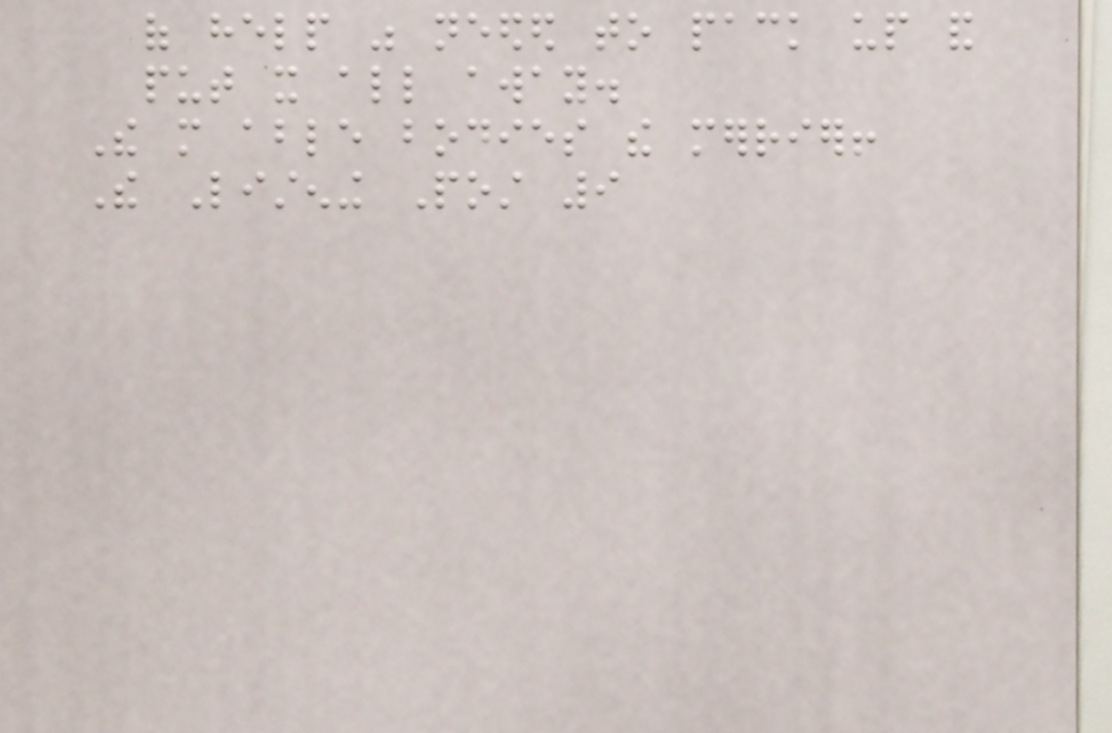of help was needed to pack up and
put it all away.
The more able bodies the merrier!
The Listening Post 9
